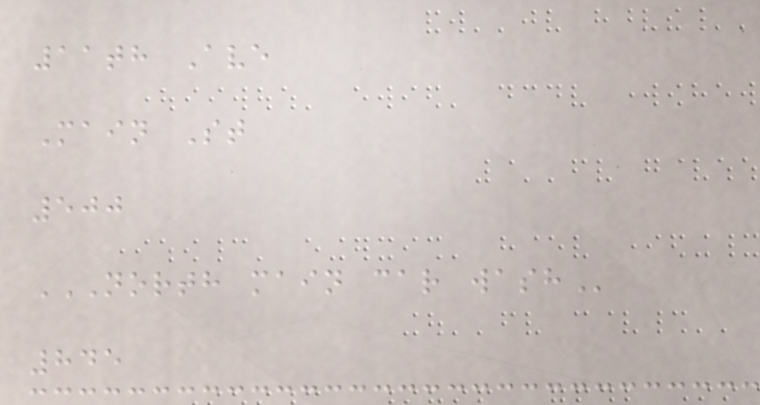11th Ave
Main St
500
NORTH MAIN CAR WASH
845
